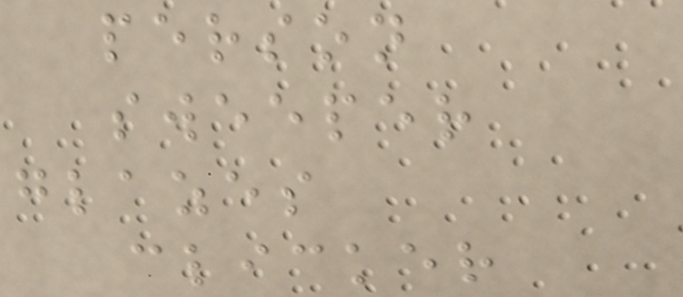person
sweeper
glazes
clicker
